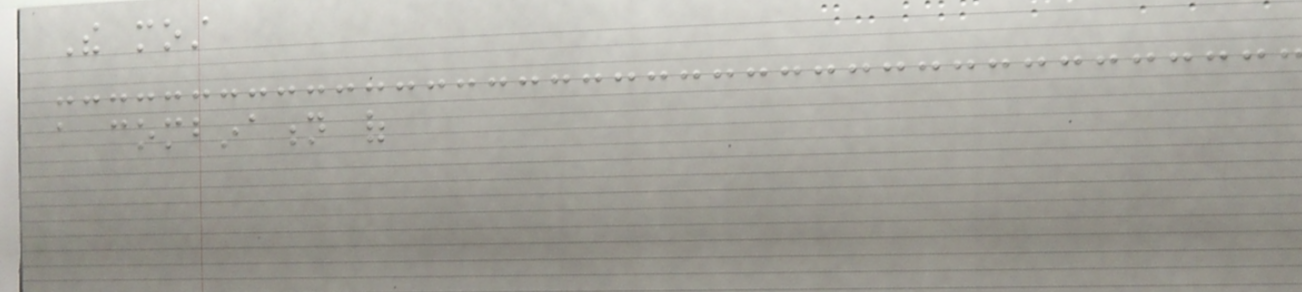The most
a combination of
